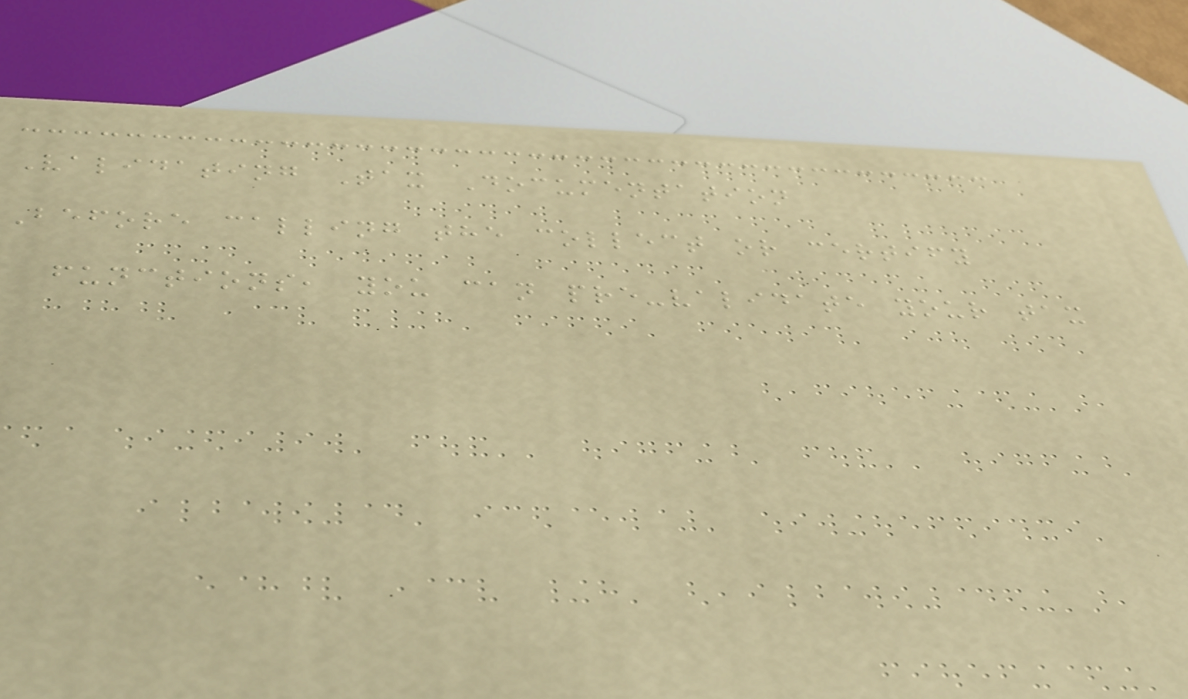Validating Tax Documentation
Before calling the collect or certify
functions, you can pre-validate your tax
